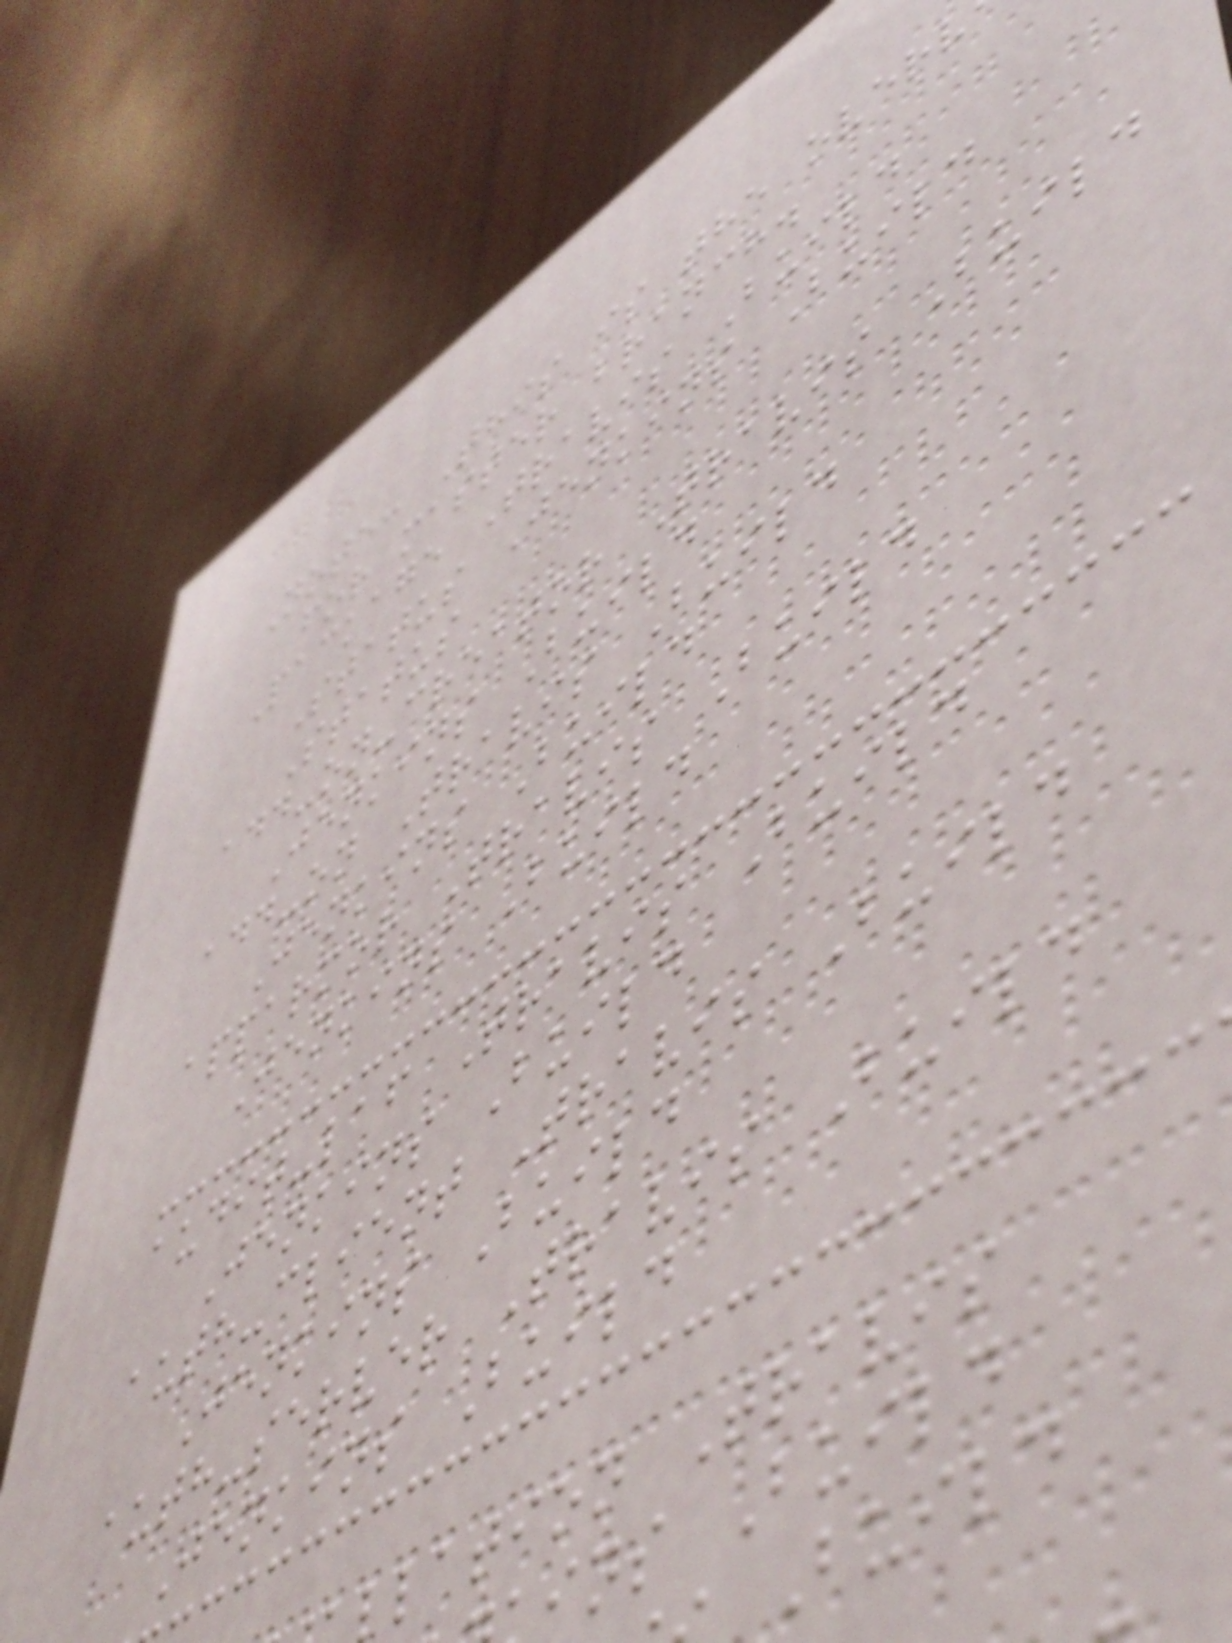Note: This is the overv
for master branch.
Package Travis Build
Status Jenkins Build
Status
add-on-creator Travis Build
Jenkins Build
add-on Travis Build
Jenkins Build
apparmor Travis Build
Jenkins Build
audit-laf Travis Build
Jenkins Build
auth-client Travis Build
Jenkins Build
auth-server Travis Build
Jenkins Build
llation Travis
ins Build
